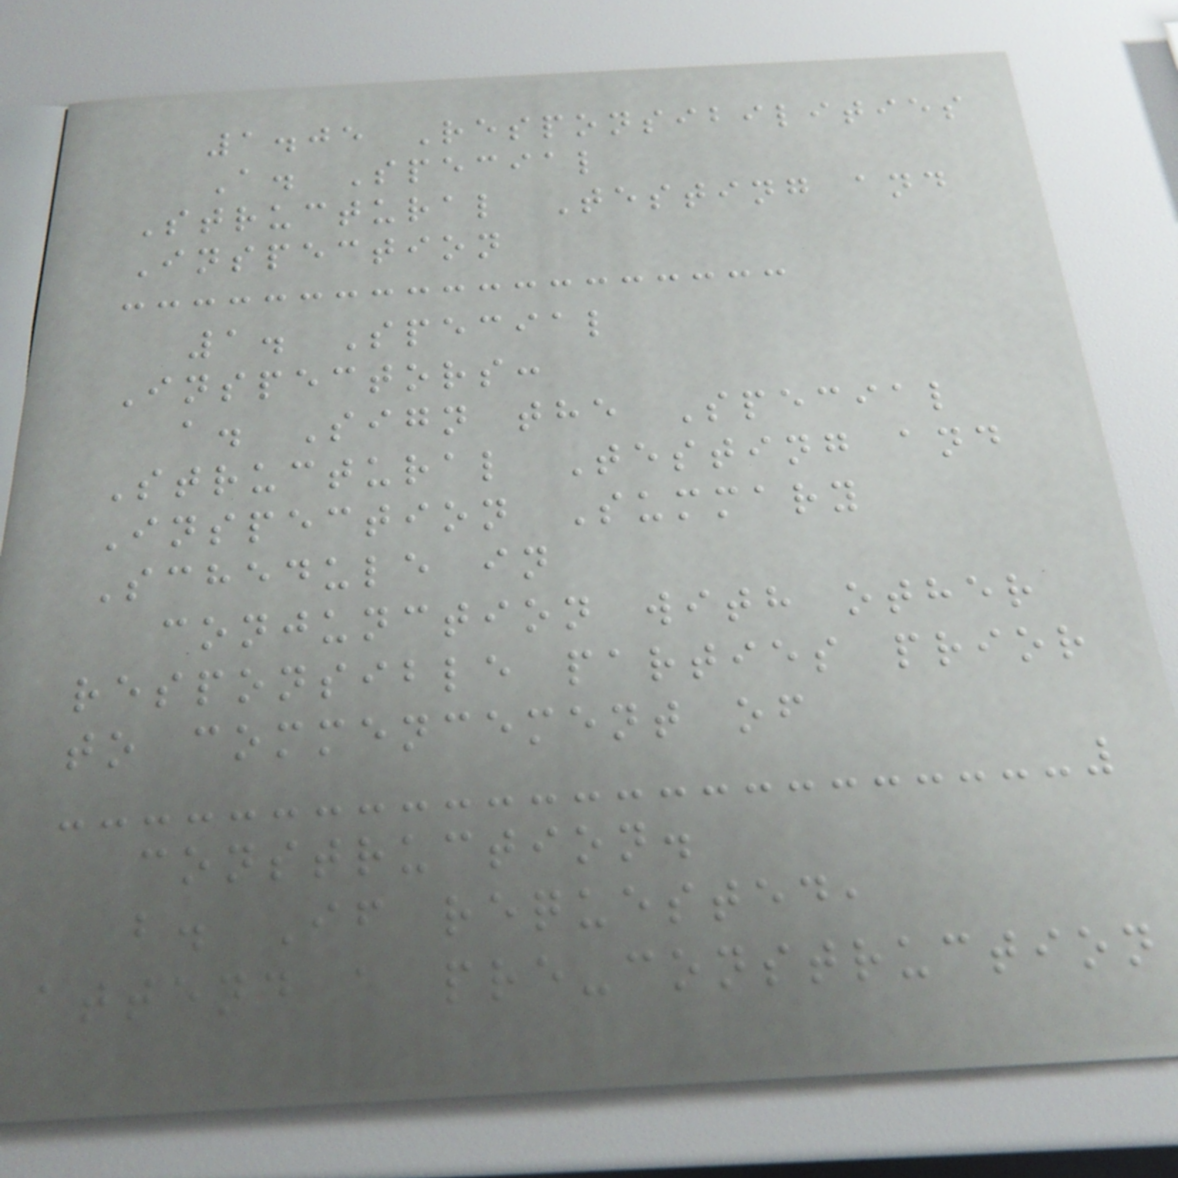1.05 Responsibilities
A. Special
Structural Testing and
Inspection
1. Special
Inspectors:
a. Sign the Special
Structural Testing and
Inspection Summary
Schedule in
conjunction with other
responsible parties prior
to commencement of
construction.
b. If requested,
attend a pre-construction
